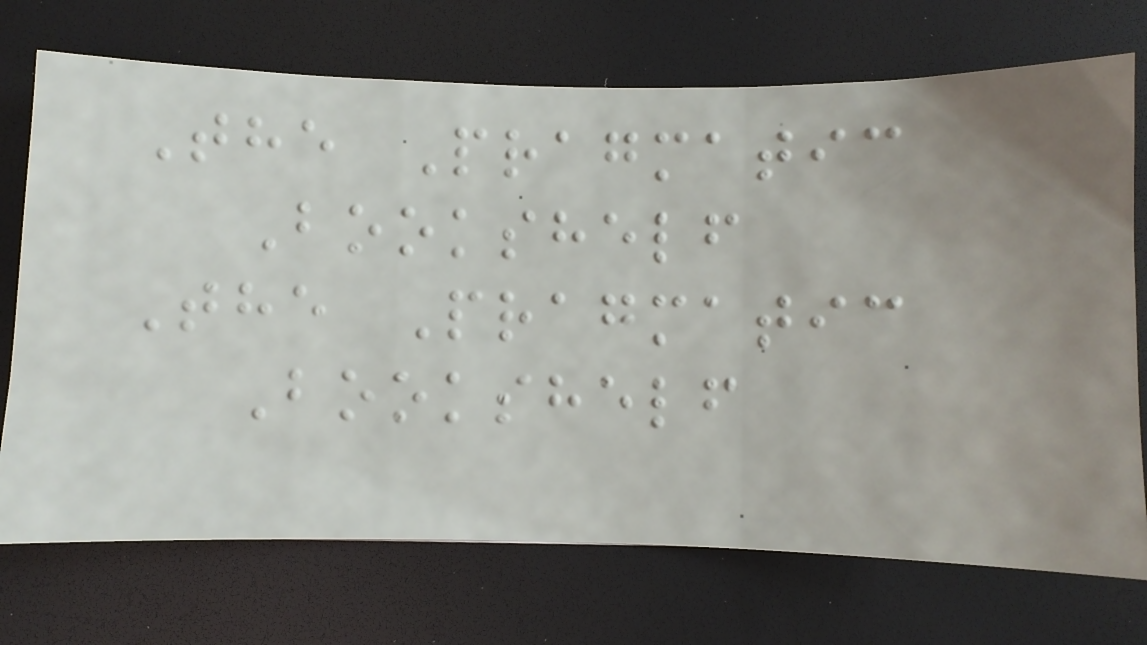The Pragmatic
Bookshelf
The Pragmatic
Bookshelf
